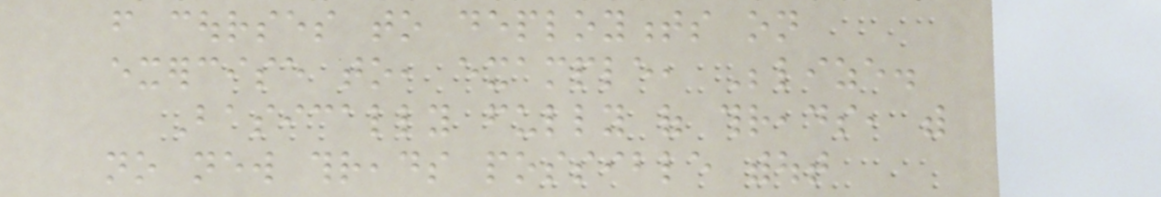from courses to deployments on
exercise to, example, Belize.
Basically fully of threads, with
no new threads possible without
